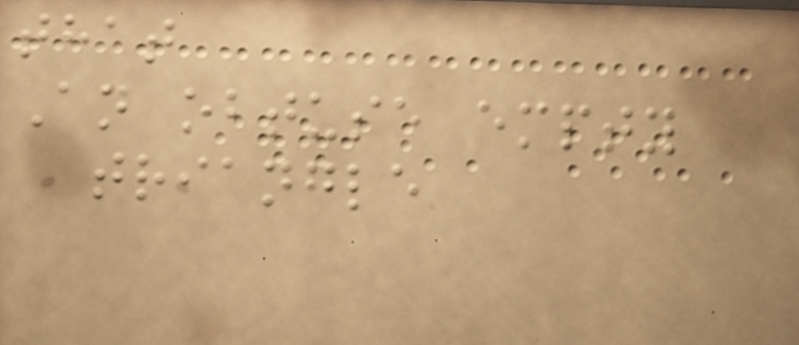that
An obtuse empty
triangle
